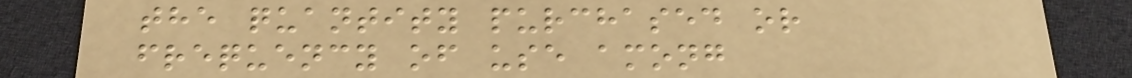the quantity purchased or
frequency of use among
